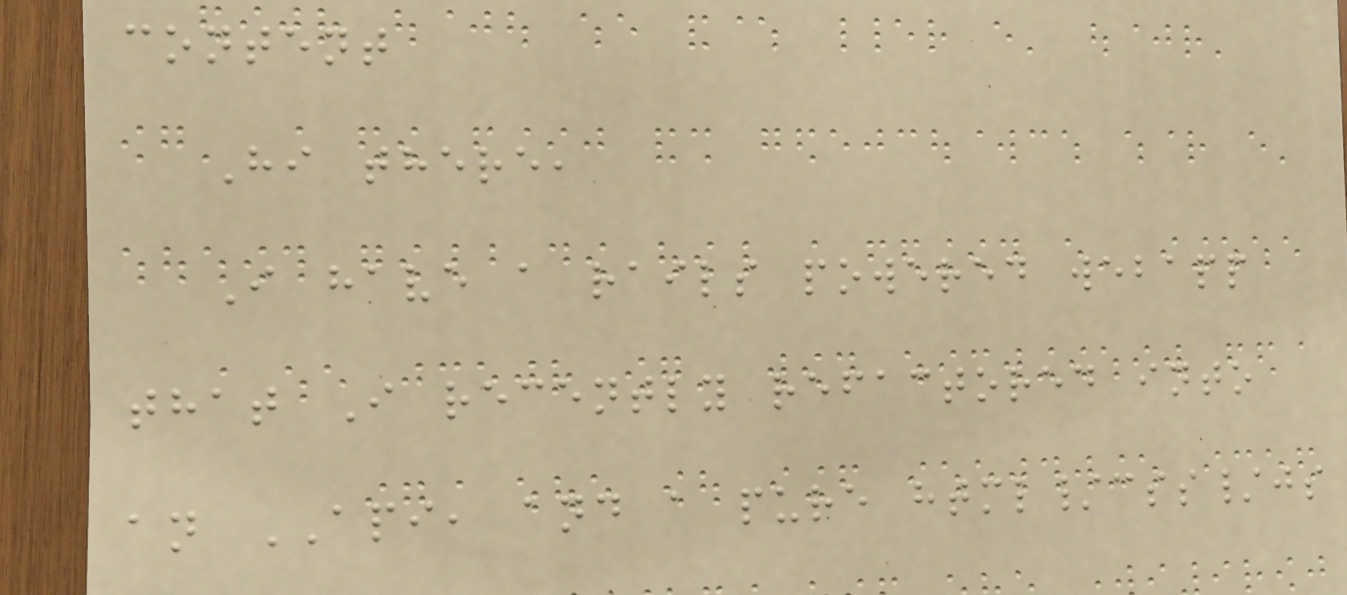content
Hi there,
I have a rails powered webapp
that I recently refactored into
an API, and a pure html/css/js
